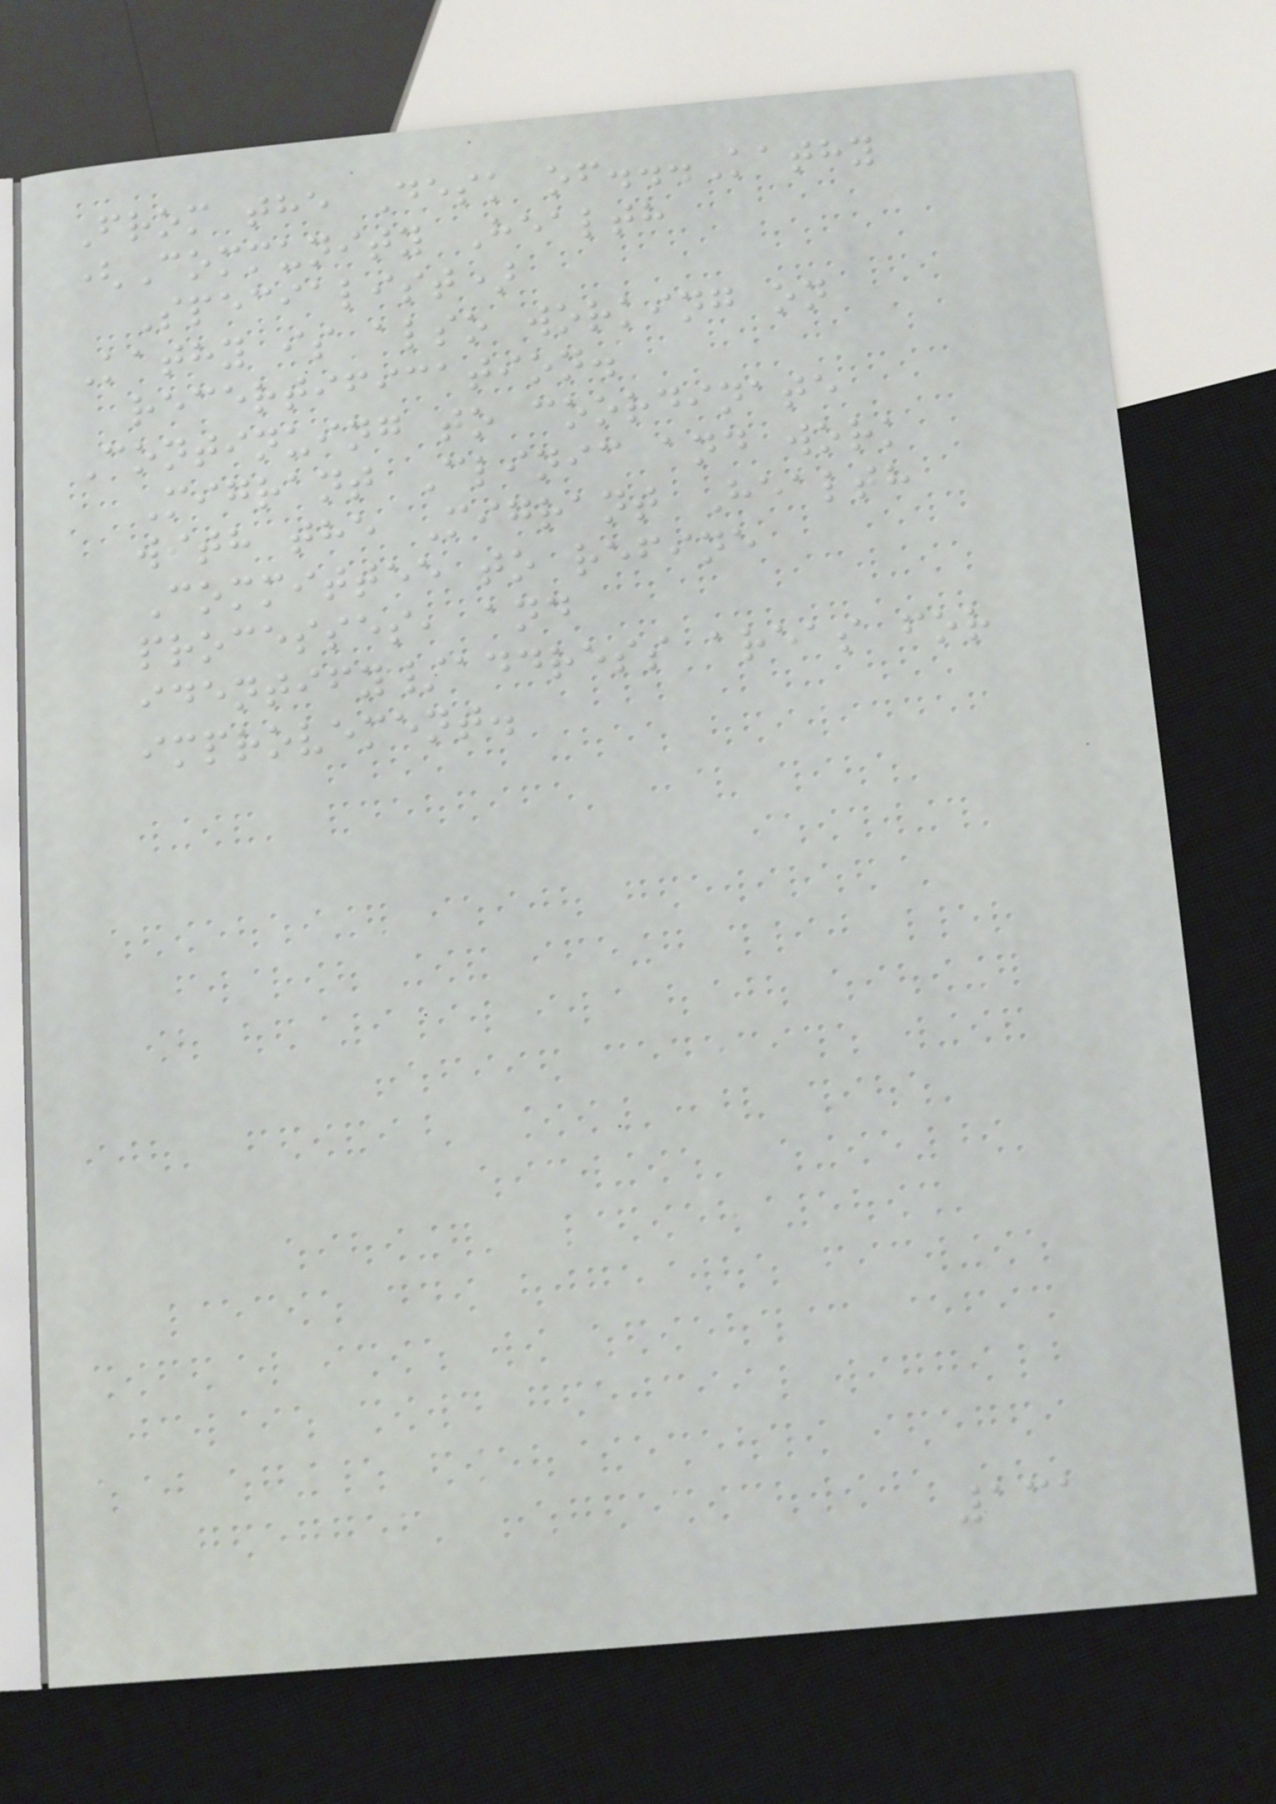From the Desk of...Kathy
(Community Health
Specialist)
Kathy is also working on
recertification.
Continuing to coordinate
Migrant Clinic and work
with the Migrant Health
Committee to refine
processes, and
identify/address areas for
improvement.
131
